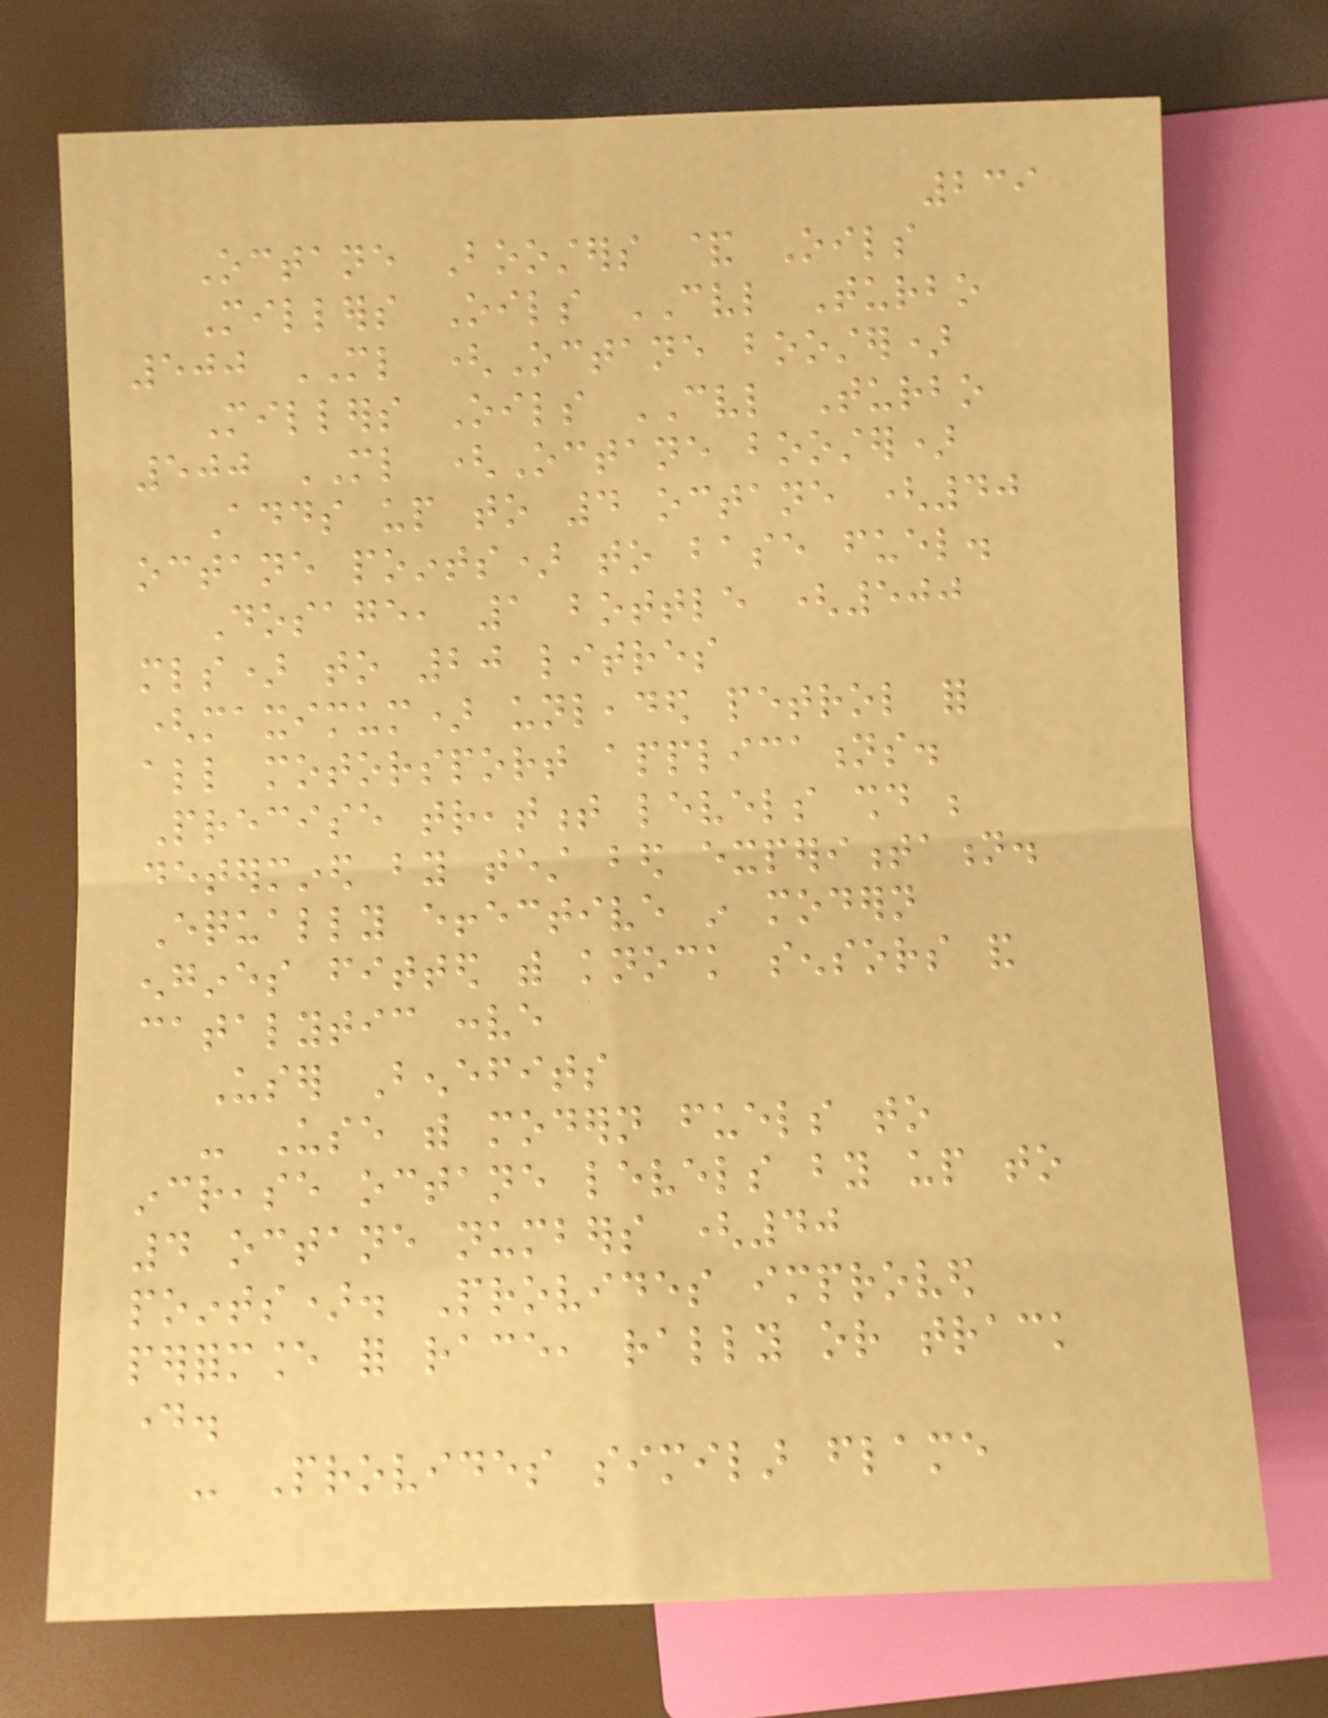239
Octane Boosters & Oils
Millers Oils CVL Turbo
500 ML (Octane booster)
Millers Oils CVL Turbo
500 ML (Octane booster)
Adds up to 4 octane (40
octane points) to base fuel.
Dosage, 1 bottle (500
mls) to 20 litres
(maximum) unleaded petrol for
all motorsport applications.
Precise treatment levels should be
determined by test bed experimentation.
Equally effective in modern
engines fitted with knock sensors and
catalytic conve
User Benefits
- Use with modern fuels to
increase octane levels by up to
4 octane numbers (40
points). Provides improved
performance for race, rally or track
day.
- Provides similar flame
